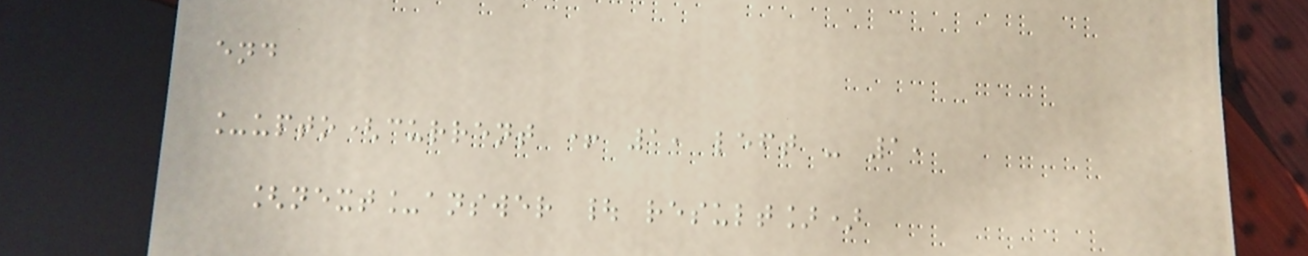end
_upto(current + 1, left - 1,
[next_answer | result])
